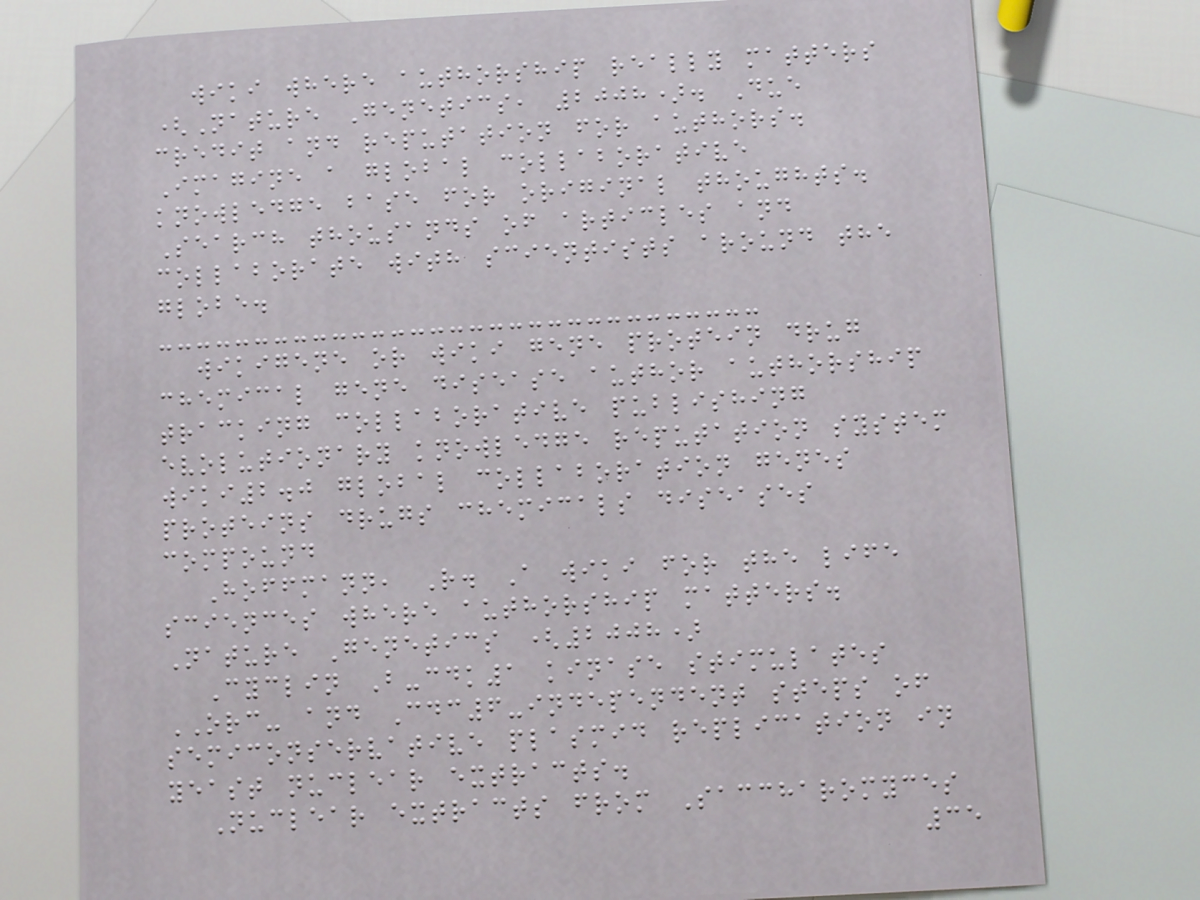wiki where authorship really matters
(Nature Genetics, 2008). Due
credit and reputation for authors.
Imagine a global collaborative
knowledge base for original thoughts.
Search thousands of articles and
collaborate with scientists around the
globe.
wikigene or wiki gene protein drug
chemical gene disease author authorship
tracking collaborative publishing
evolutionary knowledge reputation system
wiki2.0 global collaboration genes
proteins drugs chemicals diseases
compound
Hoffmann, R. A wiki for the life
sciences where authorship matters.
Nature Genetics (2008)
Cyclin B-cdk1 kinase stimulates
ORC- and Cdc6-independent steps of
semiconservative plasmid replication in
yeast nuclear extracts.
Nuclear extracts from Saccharomyces
35
